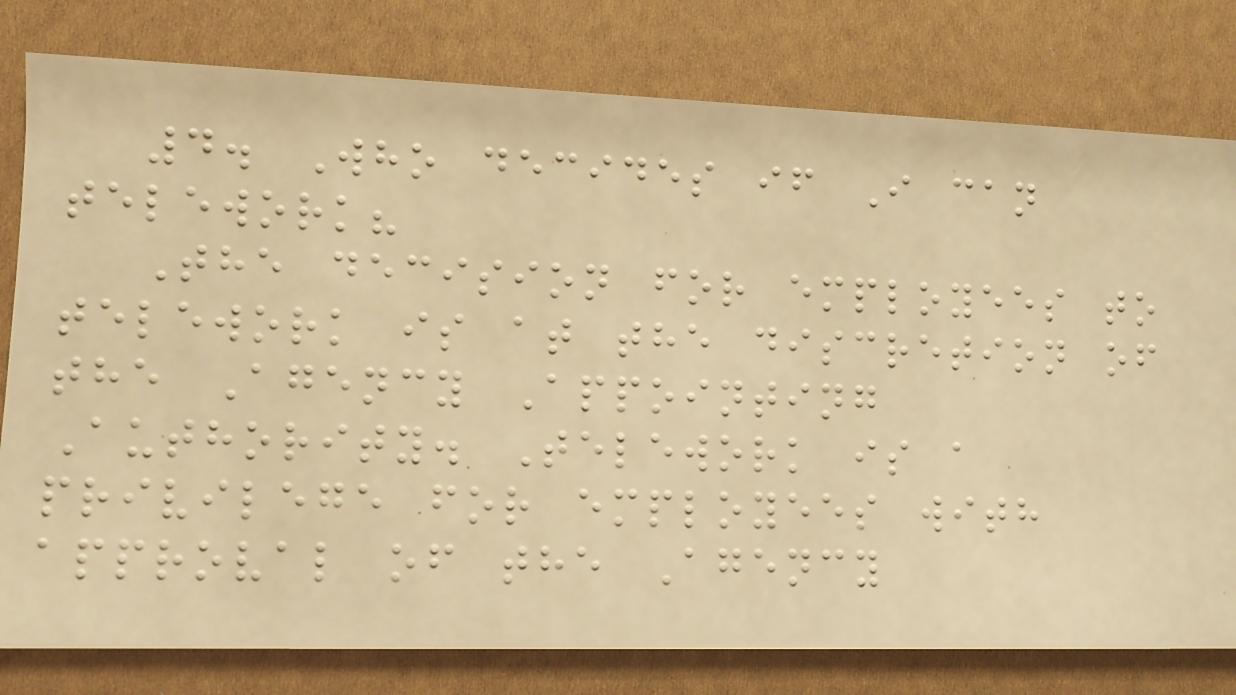4. Who decides if I can
telework?
The decision for employees to
telework is at the discretion of
the Agency Appointing
Authority. Telework is a
privilege for employees with
approval of the Agency
